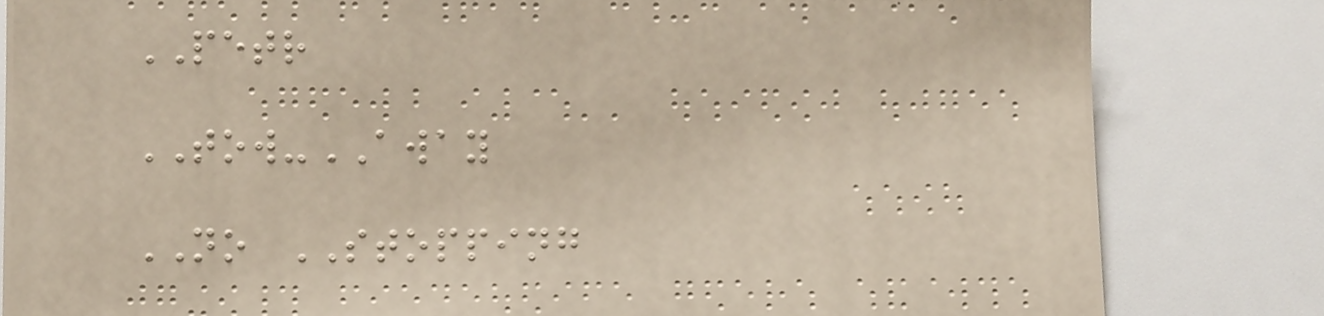PETR
TOW-AWAY
NO STOPPING
